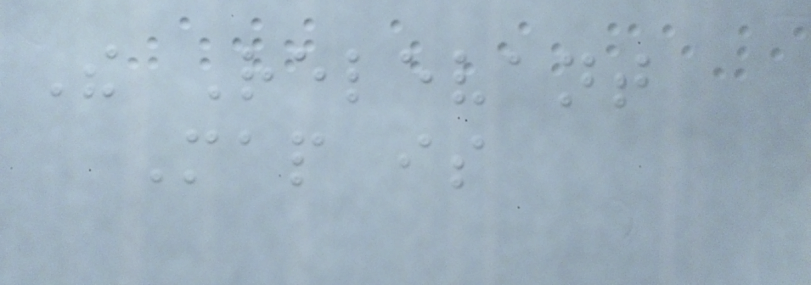The Relevant
Map is
